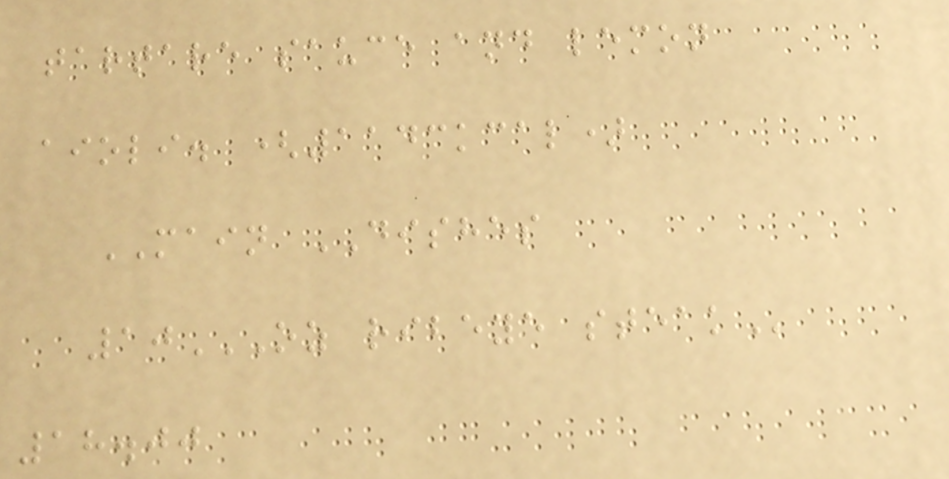tartare sauce and lemon
aioli. (1143kcal)
MAIN DISHES
10OZ RIBEYE STEAK
18.00
